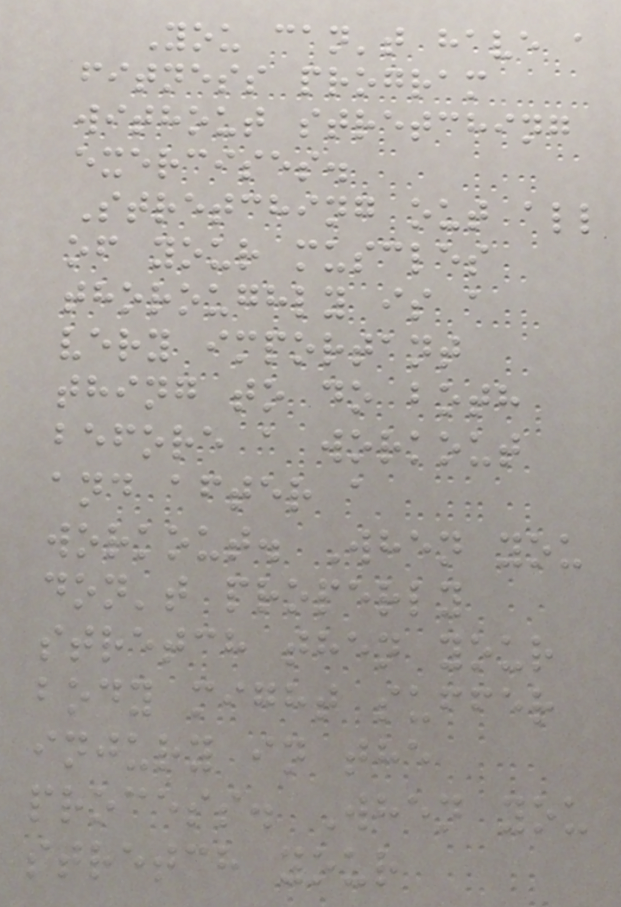You can't have a
fitness program
without stretching
exercises.
Stretching out all
of your muscles
thoroughly is a
very important
thing to do both
before a workout
and after a
workout. When you
don't properly
stretch then your
body might suffer
injury in the
process. When you
stretch your
